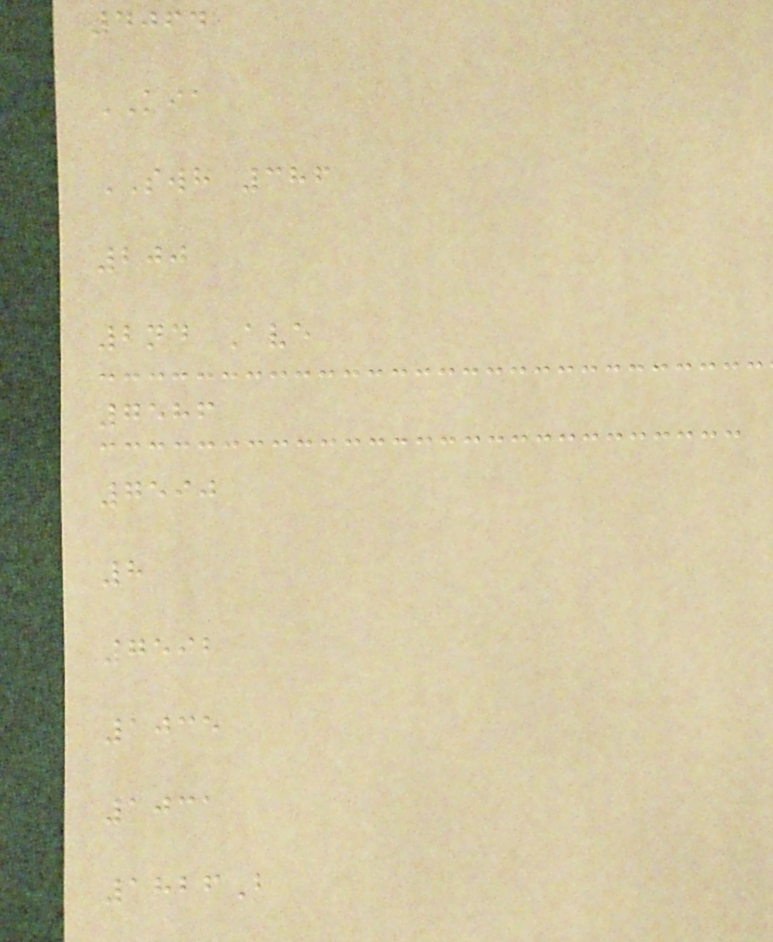4064
KIA
SWH 386
200
2nd Ave
7586
7590
8
7592
1035
1031
1826B
